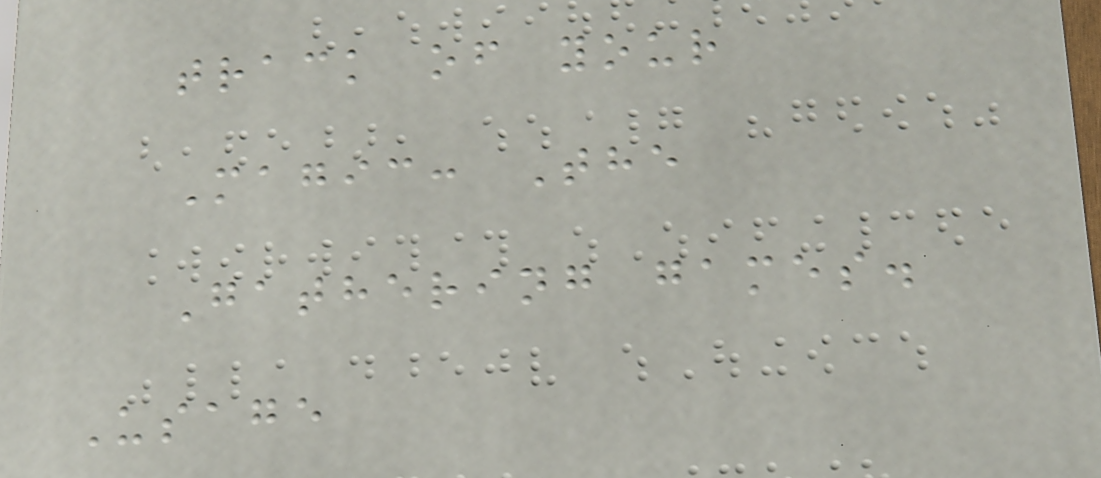track of your
Magic: The
Gathering games.
Usage
